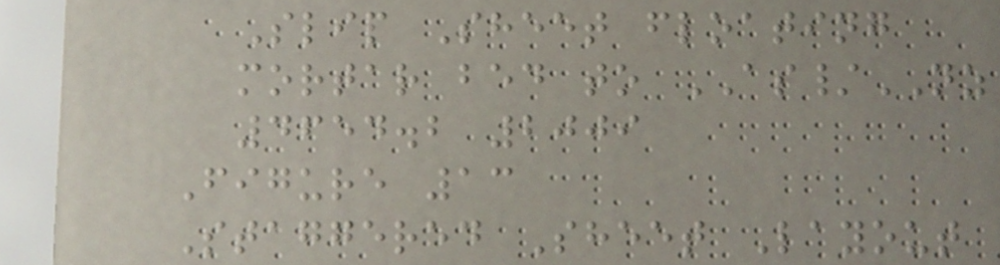Slip Sheet floating
mortar bed to AS/NZ
4654.2 2009
Figure 13
Staggered Sheet Layout
